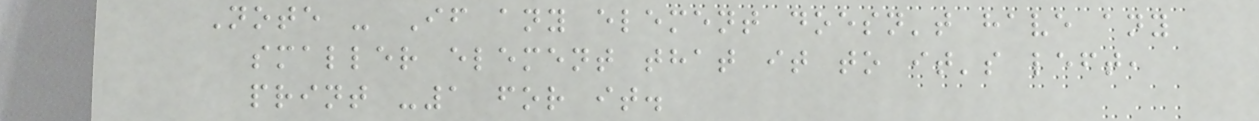Note - If any element doesn't have any
smaller element that it to it's left,
print -1 for it.
